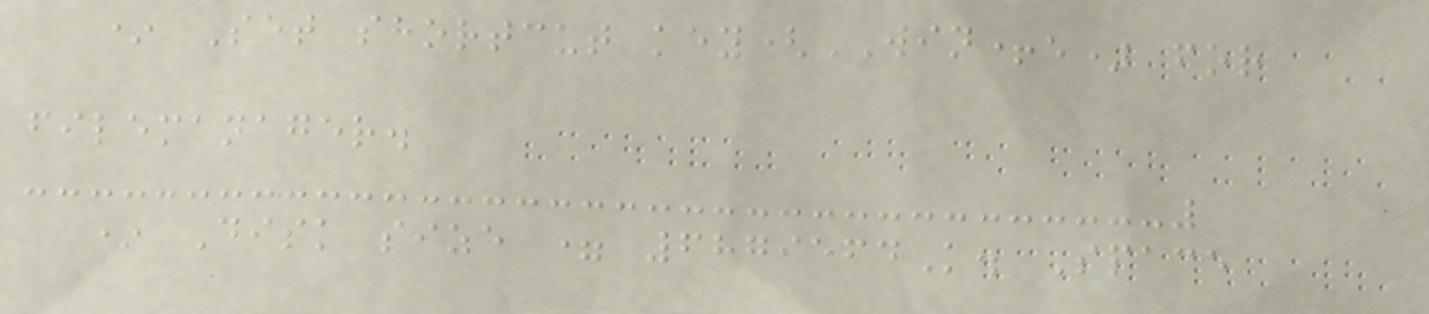* Set shortcut key(WIN+e) for
filemanager.
* Disk size = 6879564K. Space
